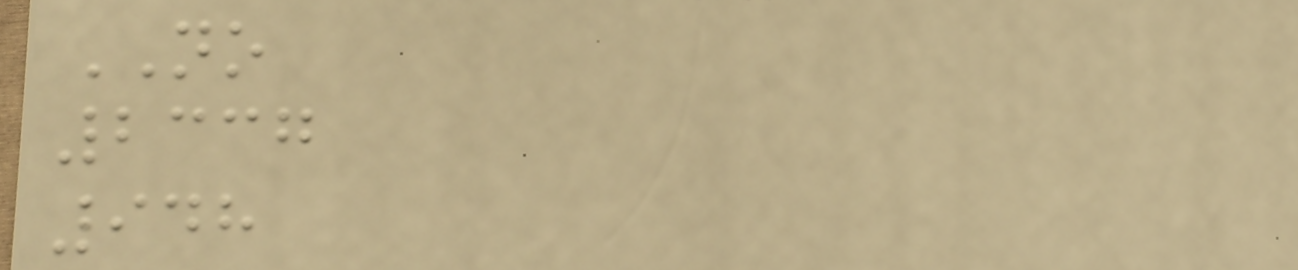NO
2337
948
